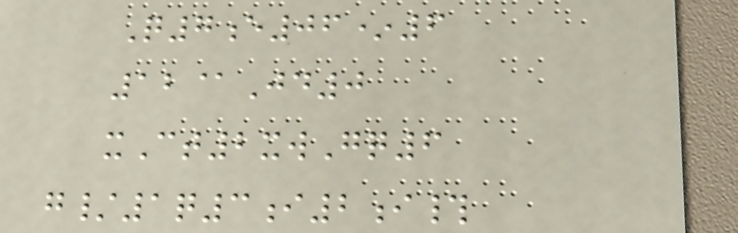Q7e06*6
12@Jd0
xCt2xwGq6
g/1q3i2i#
